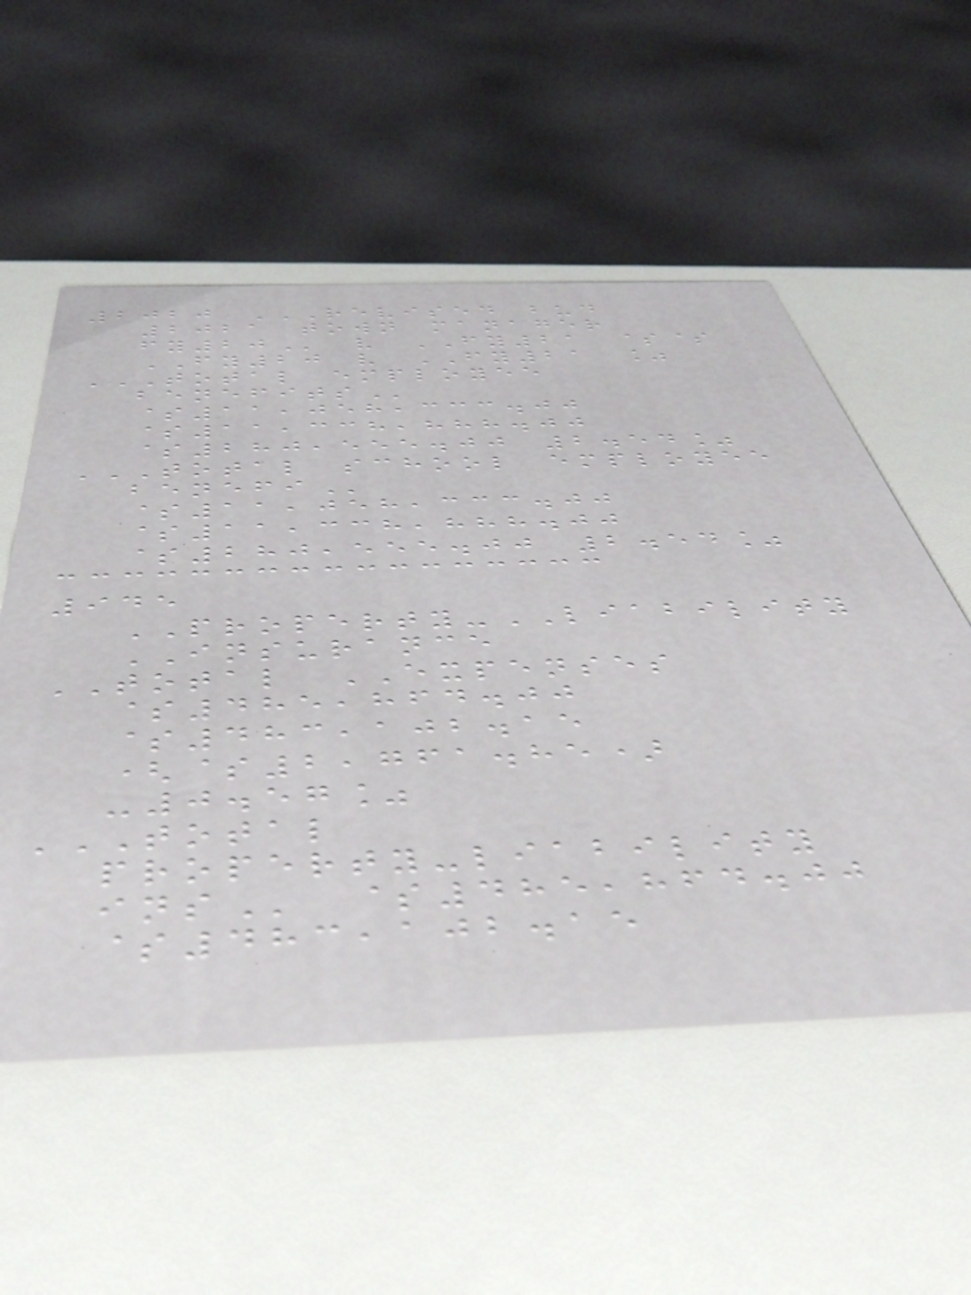2020 REVISED BUD
2021 TOWN MANAGER
FY20 v FY21 $$
FY20 v FY21 %
TOTAL EMPLOYEE
BENEFITS
$11,058,333.00
$11,338,888.00
$280,555.00 2.54%
TOTAL SCHOOL EMPLOYEE
BENEFI
$11,058,333.00
$11,338,888.00
$280,555.00 2.54%
945
PROPERTY-LIABILITY
INSURANCE
TOTAL EXPENSES
$485,864.00
$483,102.15
($2,761.85)
-0.57%
TOTAL
PROPERTY-LIABILITY
INS $485,864.00
$483,102.15
